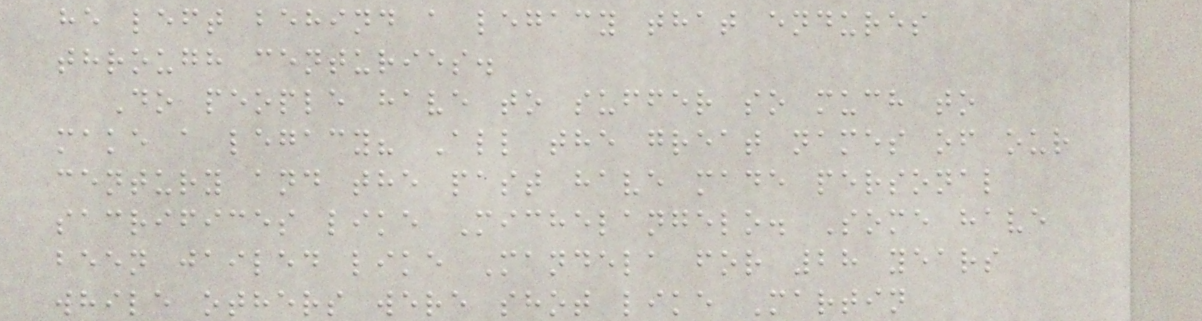he left behind a legacy that endures
through centuries.
Do people have to suffer so much to
make a legacy? All the great names of our
century and the past have made personal
sacrifices like Michelangelo. Some have
been jailed like Mandela for 28 years
while others were shot like Martin
